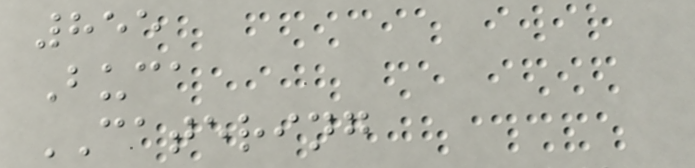855
Buca
CATERING
